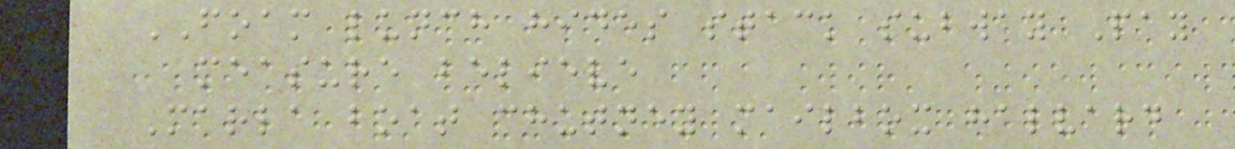FOAM lunch hides stack subway Pay
measure believe
Marla boat chutney mailbox halvard
